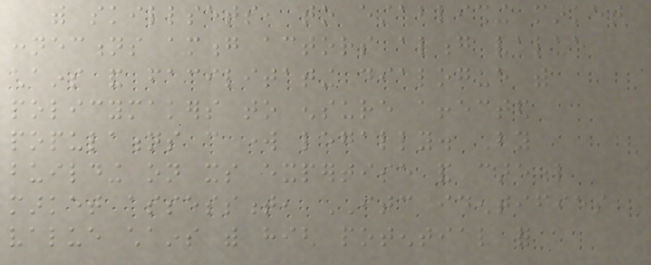with skillsets, to establishing market
connections among actors along value
chains and facilitating dialogue with
policymakers to ensure affected
populations can work legally. By
building on its expertise and careful
market assessment, ITC identifies
value chains with high potential for
